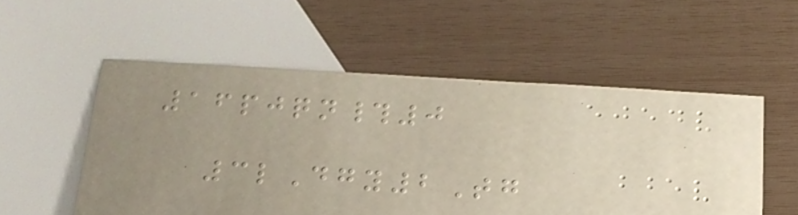16pjqn#0
3lDgy2Tg
